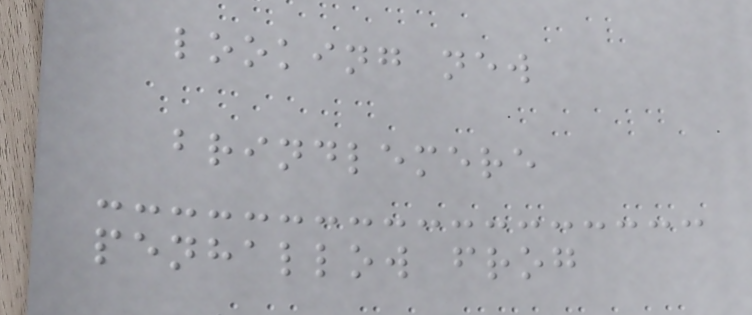looking new
brindlemere
penhallow frog
